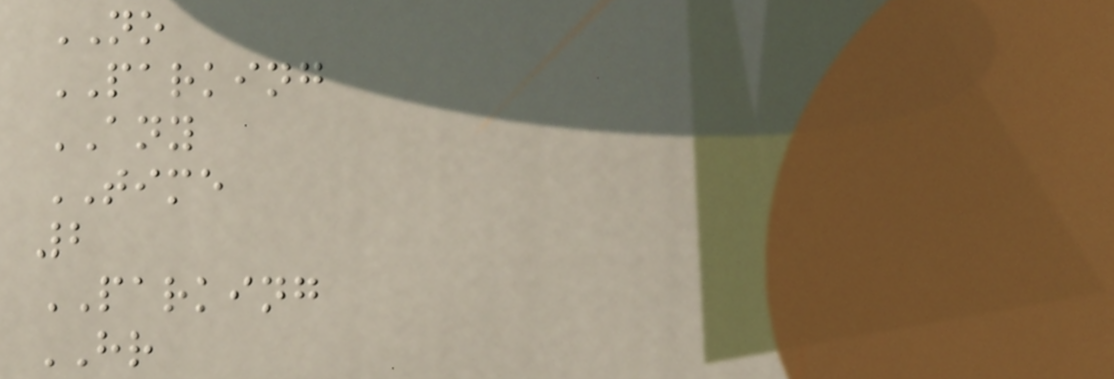NO
PARKING
ANY
TIME
2
PARKING
HR
